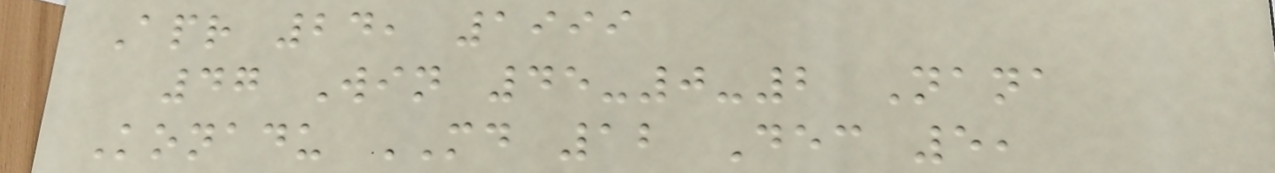Apr 24, 1999
47 Win 45-0-2 Nana
Konadu MD 12 Dec 5,
